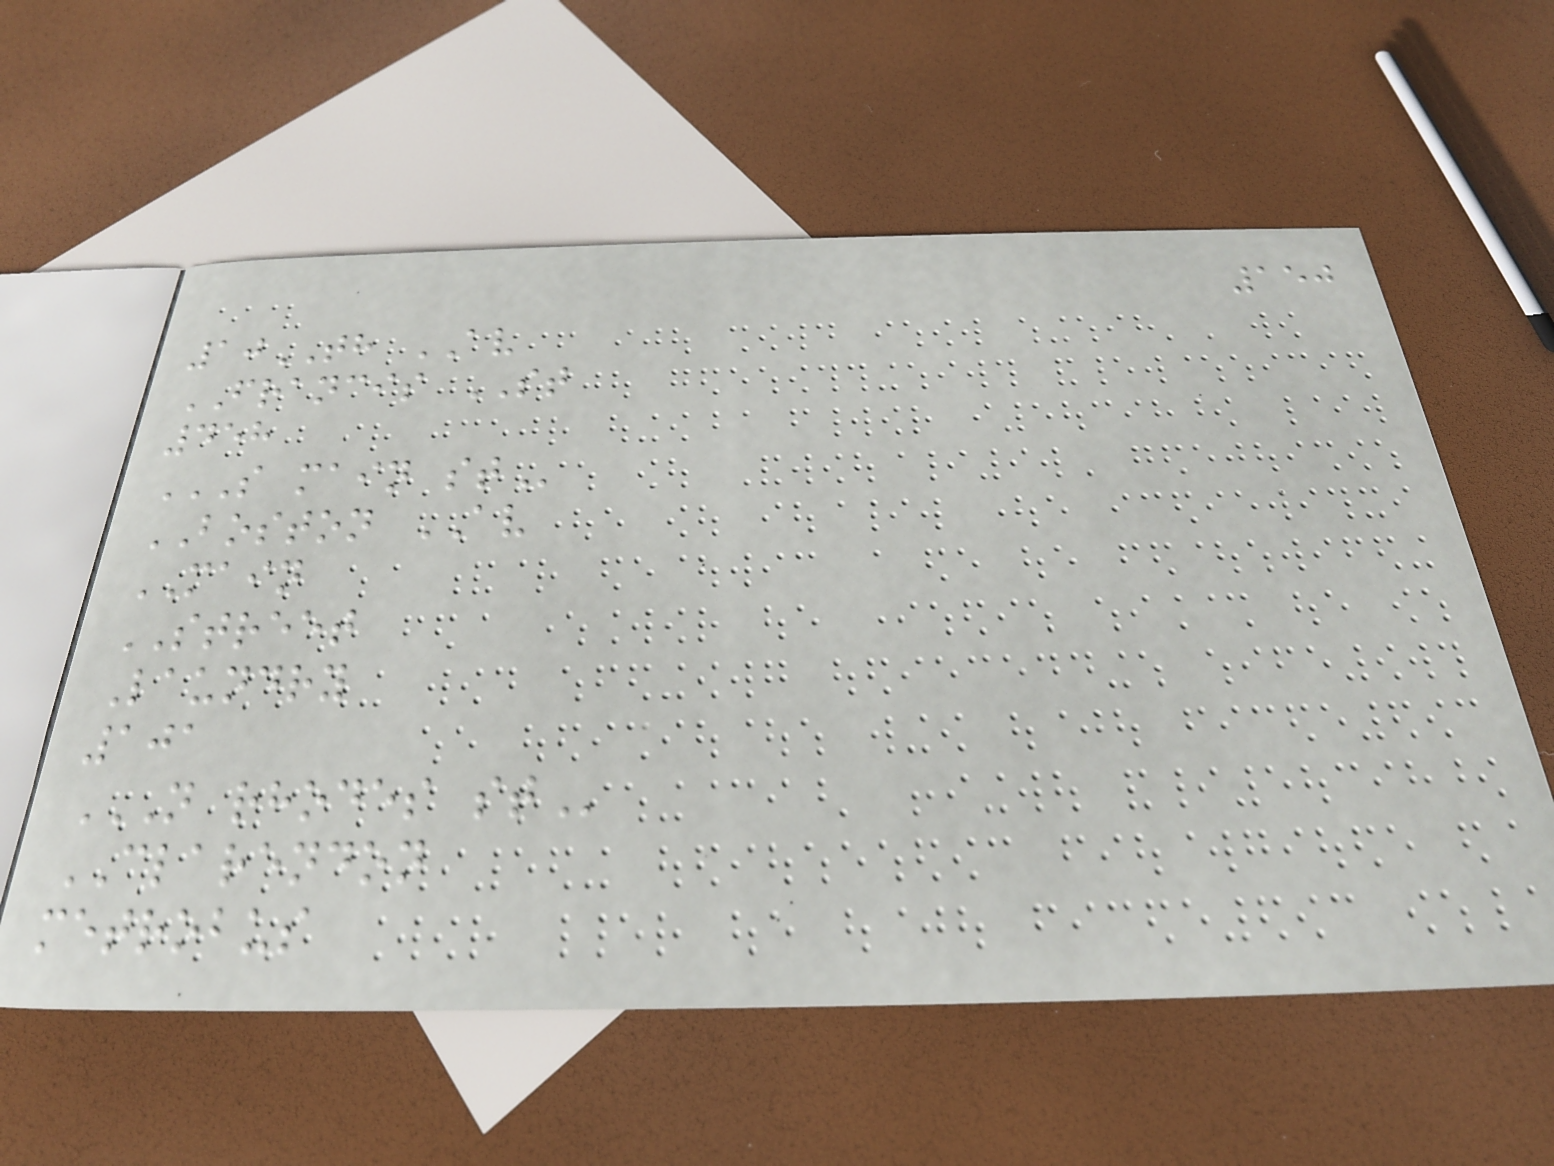150
10TH AV
FRANCIS ST
458
S MAIN ST
BOSTON AV
MAIN
STREET
Laundry
101
N RHODES ST
CLARENDON
metrobus
